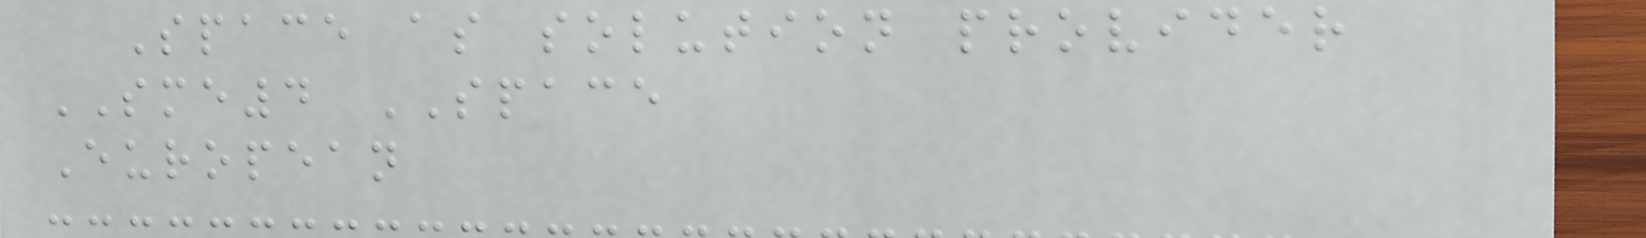Space as solution provider
SME4 SPACE
European
